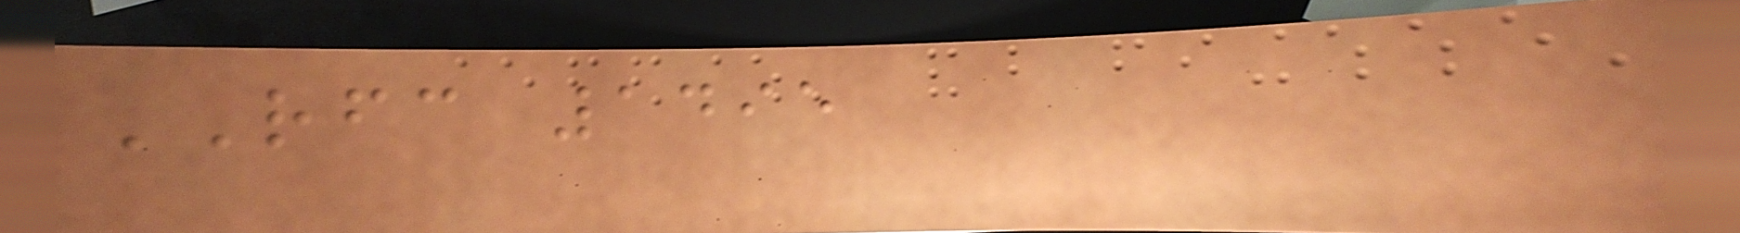RFC 1495
